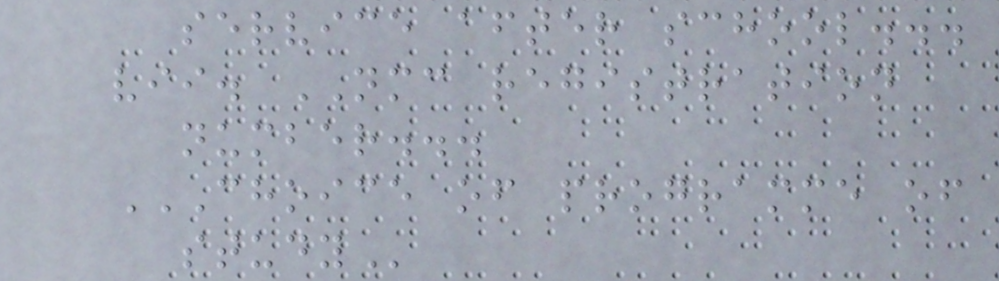service after school...
vii. NMC registration
number...
CHOICE OF PROGRAMME OF
STUDY
